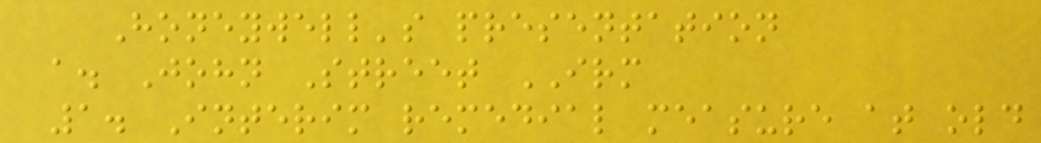Honeywell's presentation
a. John Street IRM
1. Interim remedial measure at old
